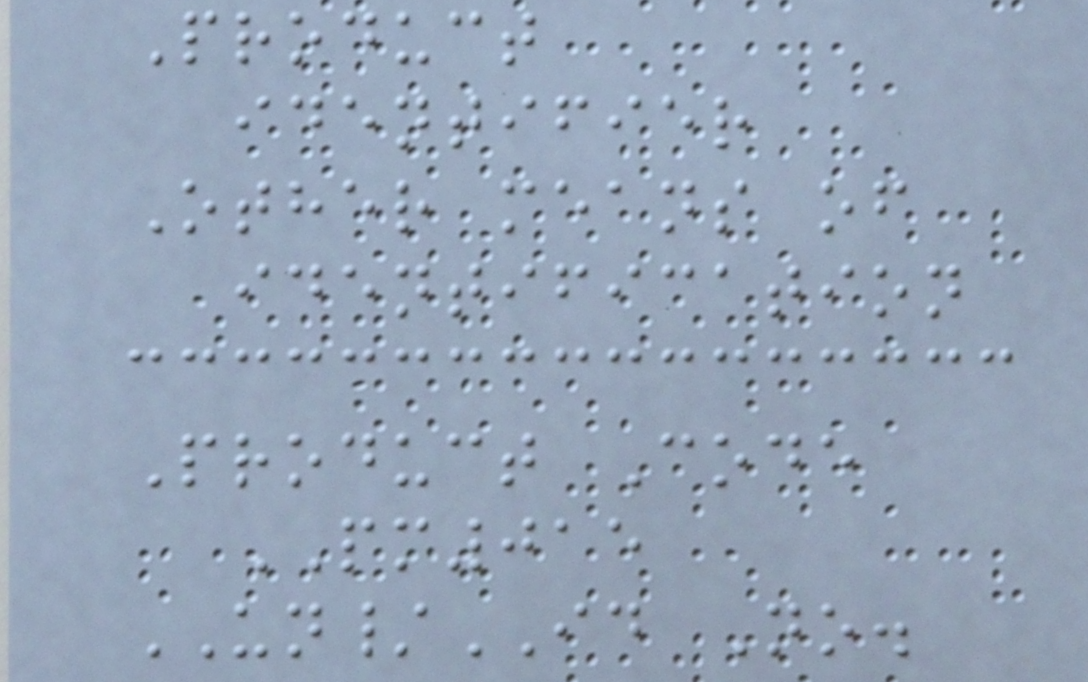Product
identifier
Other means of
identification
Product Code
PM015
UN/ID No.
